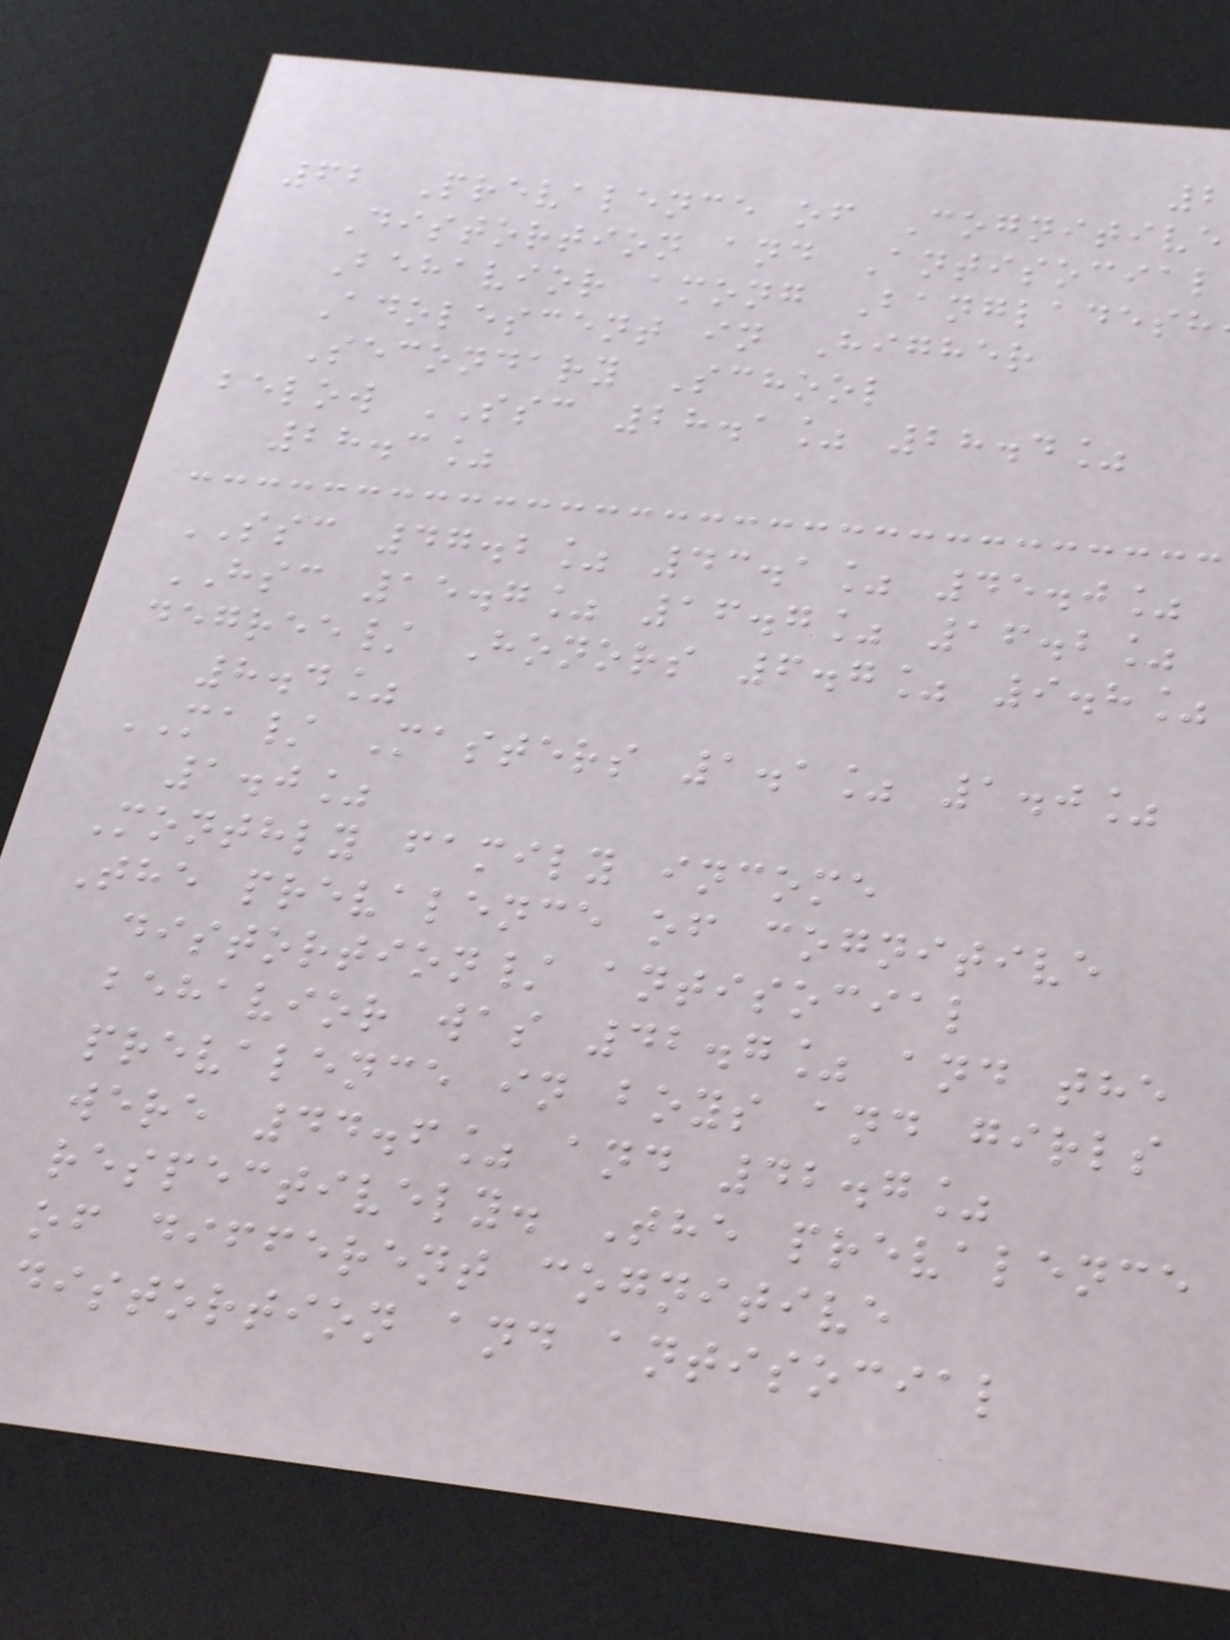62 Prevalence of Cognitive
Distortion and Antisocial
Behavior among Bangladesh
Adolescent in Higher
Secondary School
below SSC 28.1% 28.4%
28.3%
SSC 47.2% 43.1% 45.0%
HSC 15.7% 16.7% 16.2%
degree/ Honors 6.7% 9.8%
8.4%
MA/ Masters 1.1% 1.0%
1.0%
Monthly family income
The prevalence of cognitive
distortion/ antisocial
behavior was 42.7% and the
prevalence in boys and girls
were 44.6% and 42.7%
respectively. The prevalence
of different cognitive
distortion and antisocial
